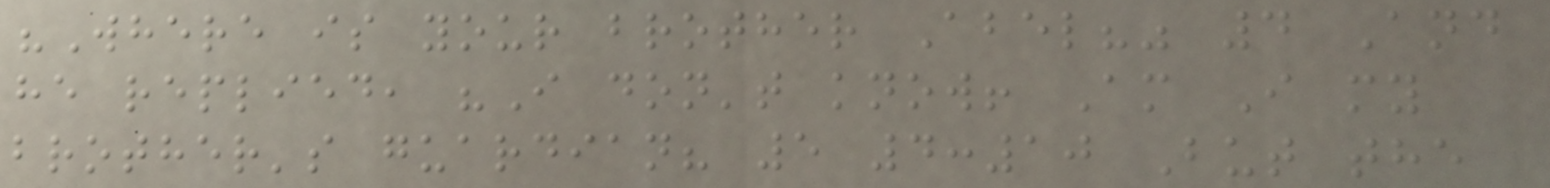"Where is your brother Abel?" 4 And
he replied, "I don't know! Am I my
brother's guardian? 5 4:10 But the
